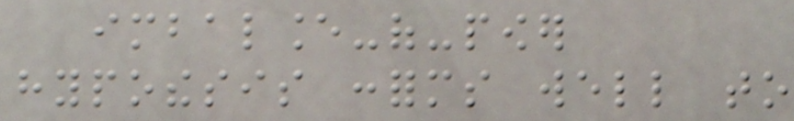imbalance-of-power
hypothesis conforms well to
